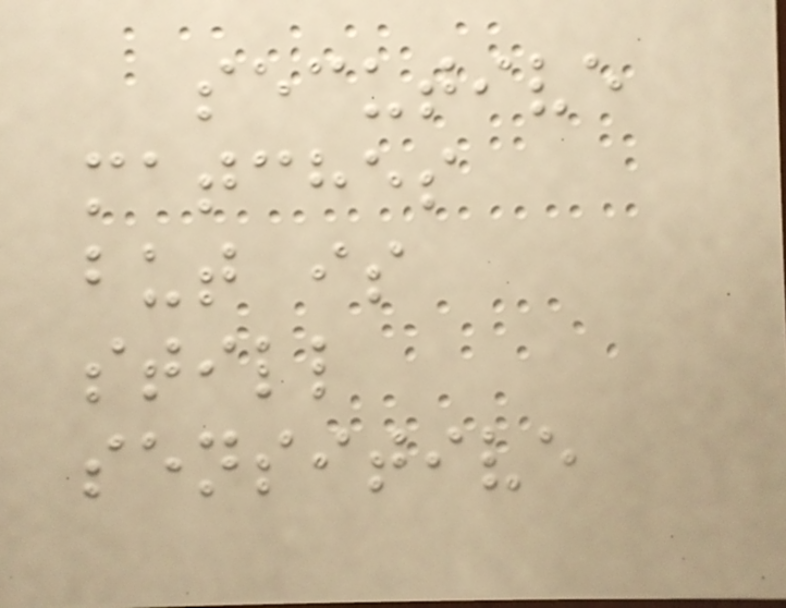secutive
matches
but is
still
sensitive
